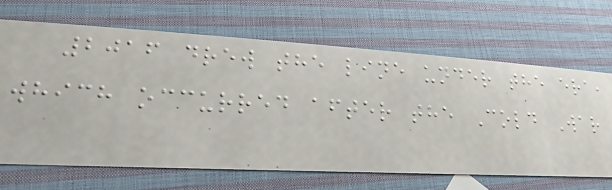2016 drew the line under the era,
which occurred after the Cold War
